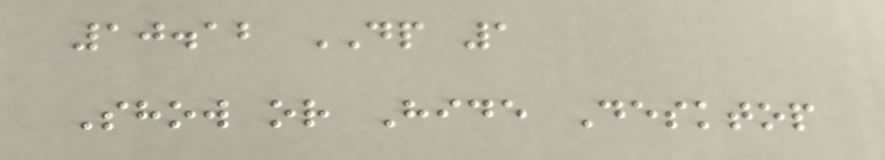10.12 DP 1
Show or Hide Desktop
